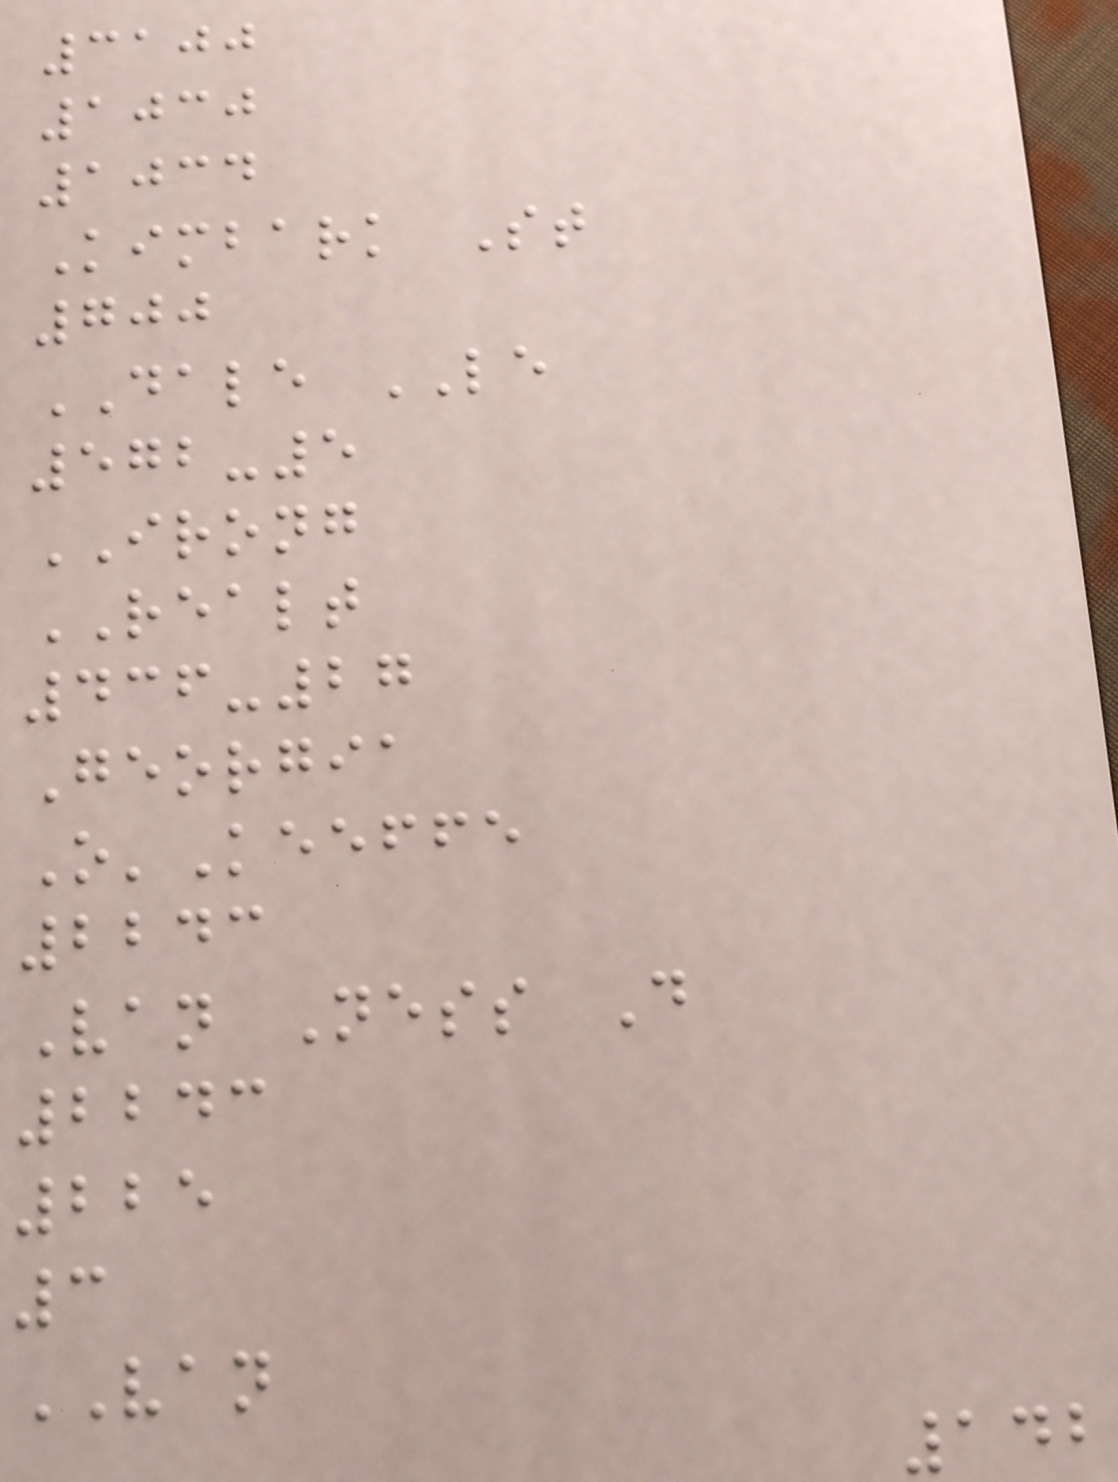3100
1030
1034
Kimbark St
700
DALE LE
572-5
IRONG
REALT
436-27
Georgia
O'Keeffe
2243
Van Ness D
2243
225
3
VAN
142
